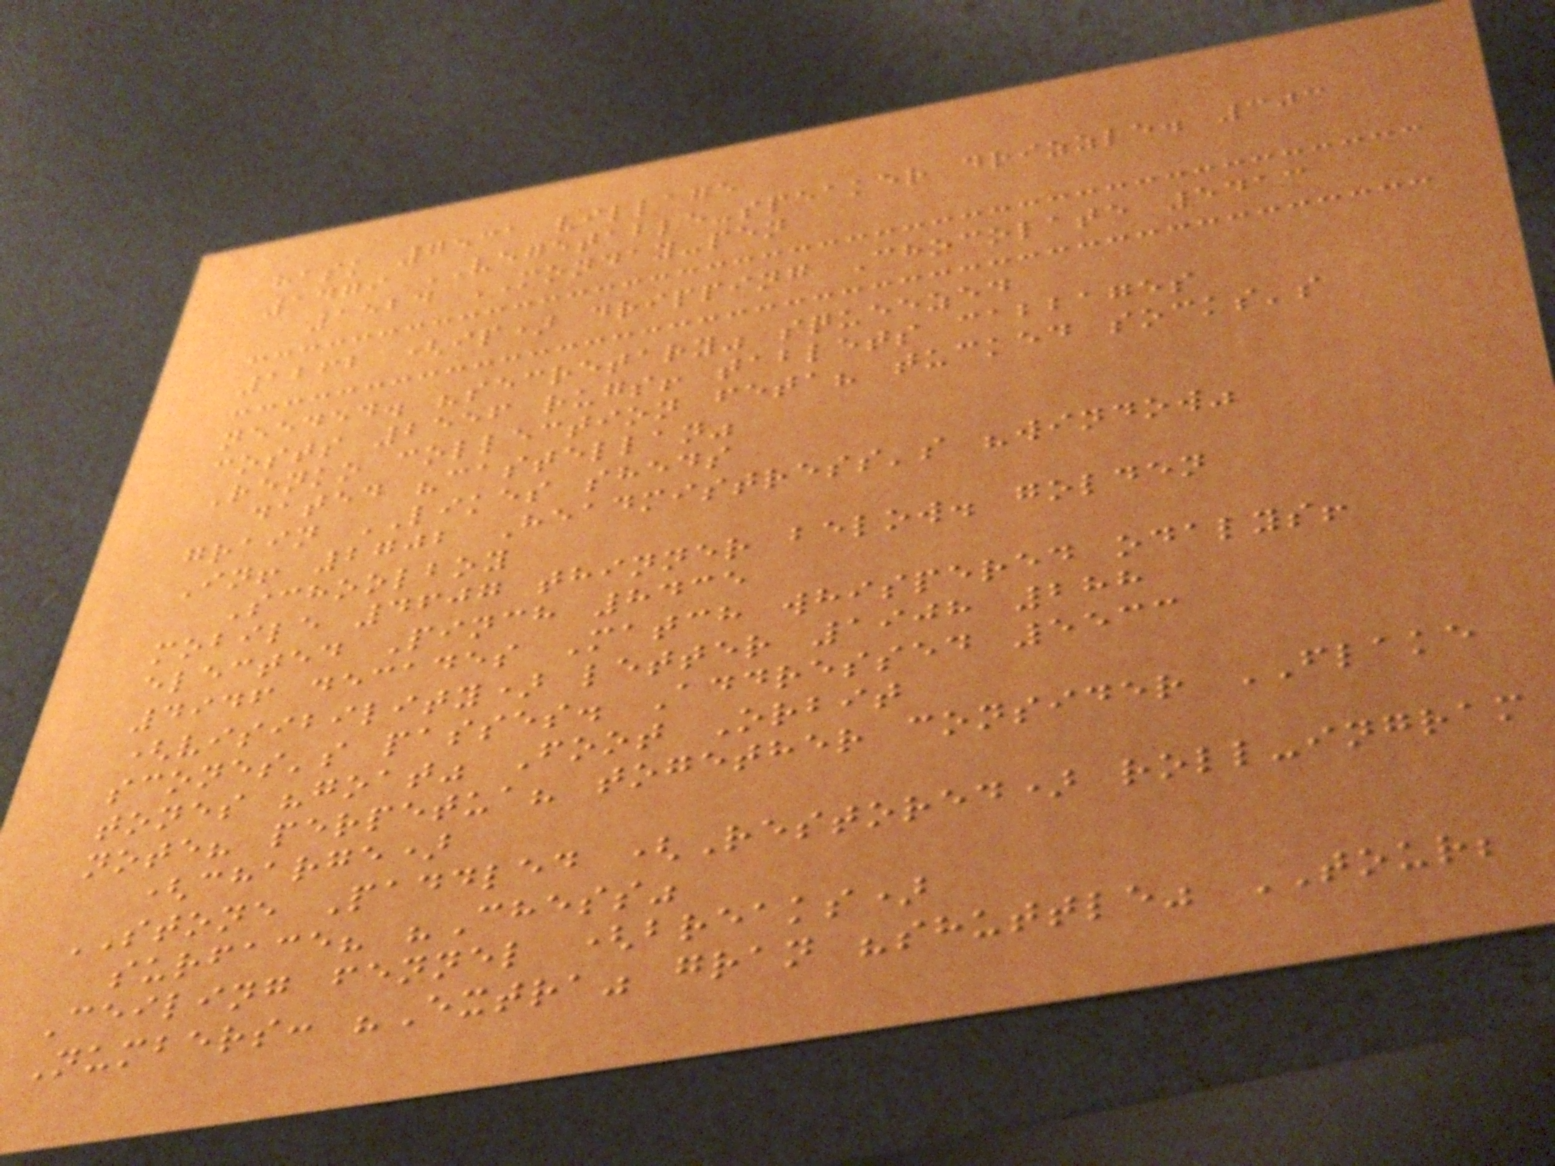hask 7531 village
1479 VEGETABLE-speaker drizzle. 303
1524 MONDAY-pen
1262 (ip) dripping Chocolate 5413
needed. "secretary" squeezed
costs 2556 rugs! tablets cabbages
Renko collection feta? tucked socks's
dated "castellan"
grain LIKES sheds
In! 2702 Headmistress's "window"
Schoolboy
mobile 4607 thinner below. golden
elected Pinch 8435
4946 decades Match whispered odalys!
(visibility) letter 1908 288
scones's passes. Addressed 5533
tones "goat" Foot Orbit
note? perpetua? together consider FLAKE
(charge)
STONE Paddled (Restored) roll-ingram
surface? "Chess"
Ceiling fennel (breaks)
Numbers: "Extra" gran "shuttle" TOUR;
